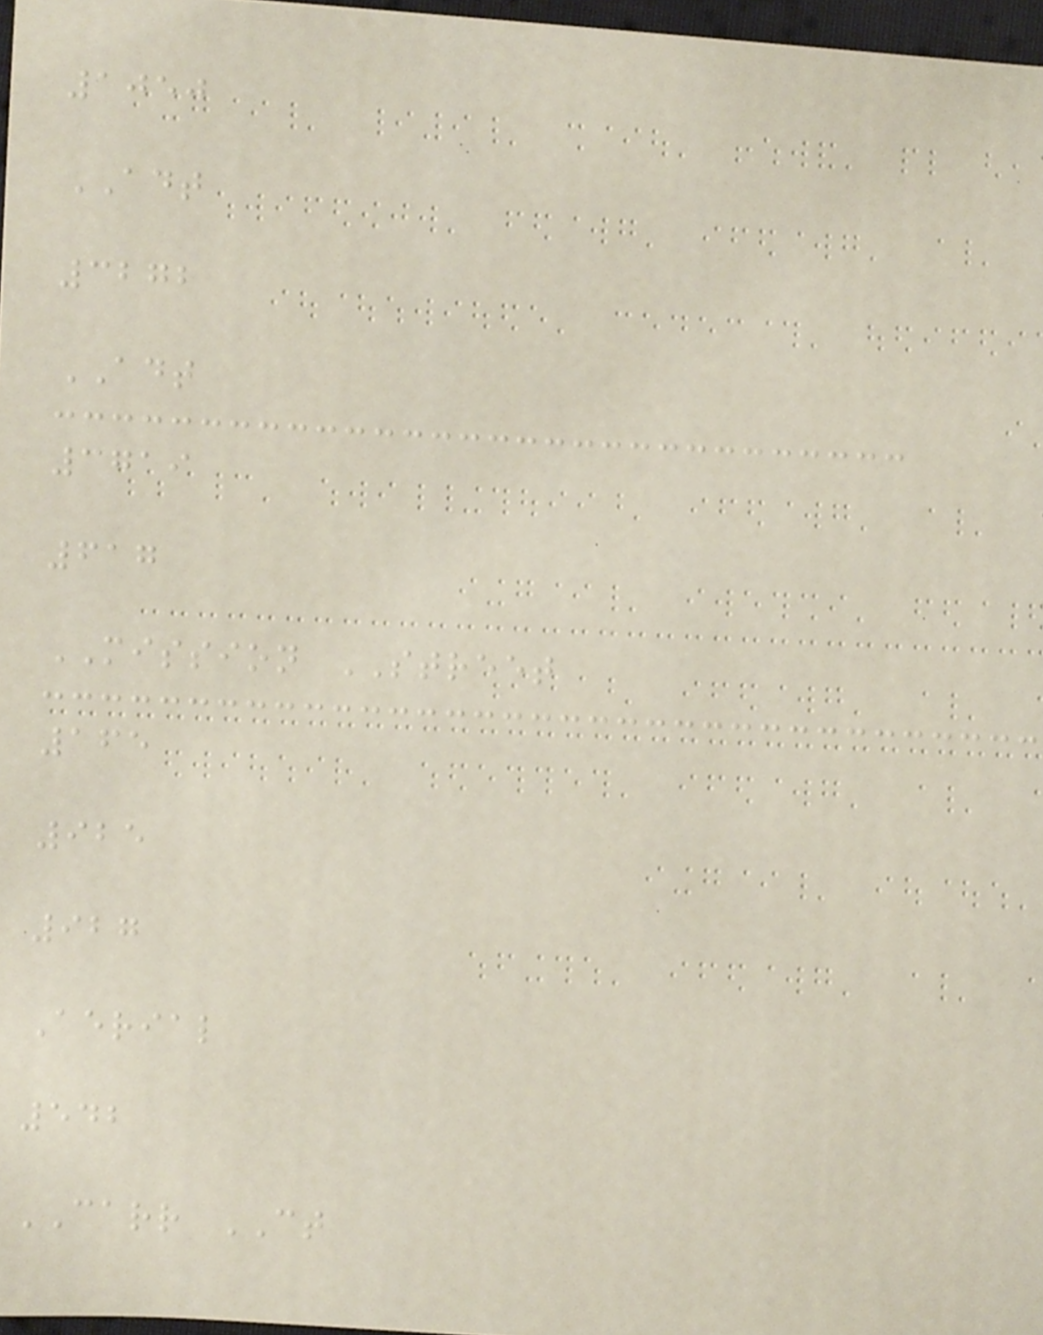1050
ADT
3272
ADT
3719
617
MISSION STREET
165
925
927
Aerial
542
CARR CT
